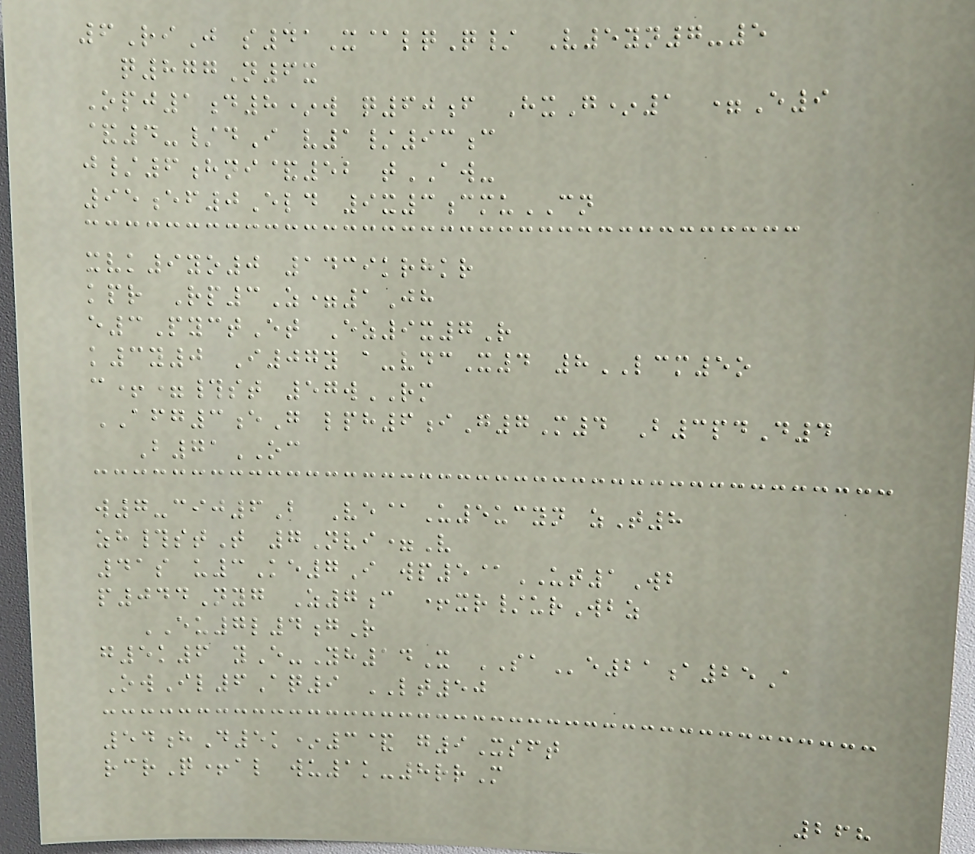6RiJ s41X@lqQ/ V5yn7-5
q877N6x
Opj1d8*w q60f HxG*1 =E9
&4-/dI v1/93c
j/6hni&52 tAW-
95ef0Eld 9x3cmuCN
xvk9yo0 1439krhkr
kpr Rp3Z=1Jh
e3PyctEt Ez9x7R
k3y0 I07y a-vdcX4 8LCM5o
c+=#st 57wRM
AFG3eG lph6iG7M4 B3pdD4
B71OC
w7-cij6B Ve@U5ucyn zT8
zh#stT 7Nvi=V
41s u3Ke7I wp5@UT1Wb
p044Nyg Z7c +xr/urWbz
EU7l4gR
g5k6 yE-Yh14X SAe21a25A
OwIl6Aq9 LT50
54hD5k*3& g9Xsft
rcrQ+al wu1k-8rrM
268
